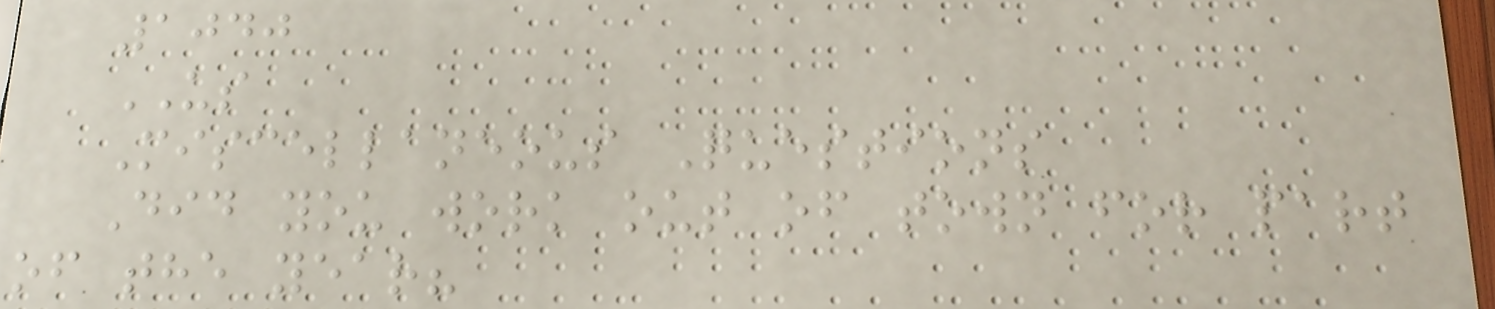1040
US
Miscellaneous Questions
Did you work out of town for part
of the year?
